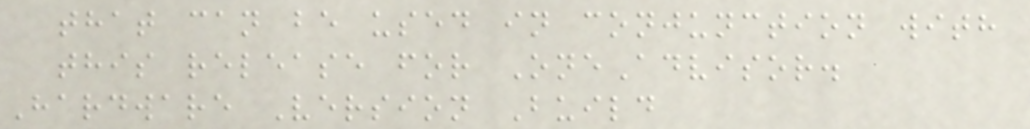that can be used in conjunction with
this release for OneAdvisor.
Hardware Version Build
